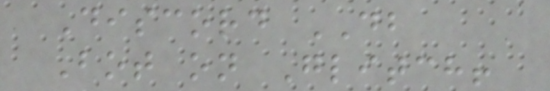Discord DB
Bot on Glitch!
